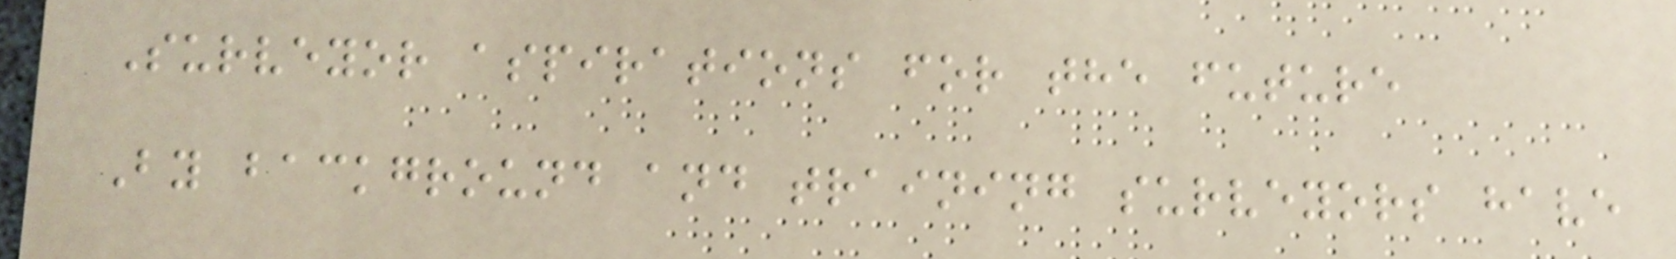Surveyor aspirations for the future
By background and training surveyors have
